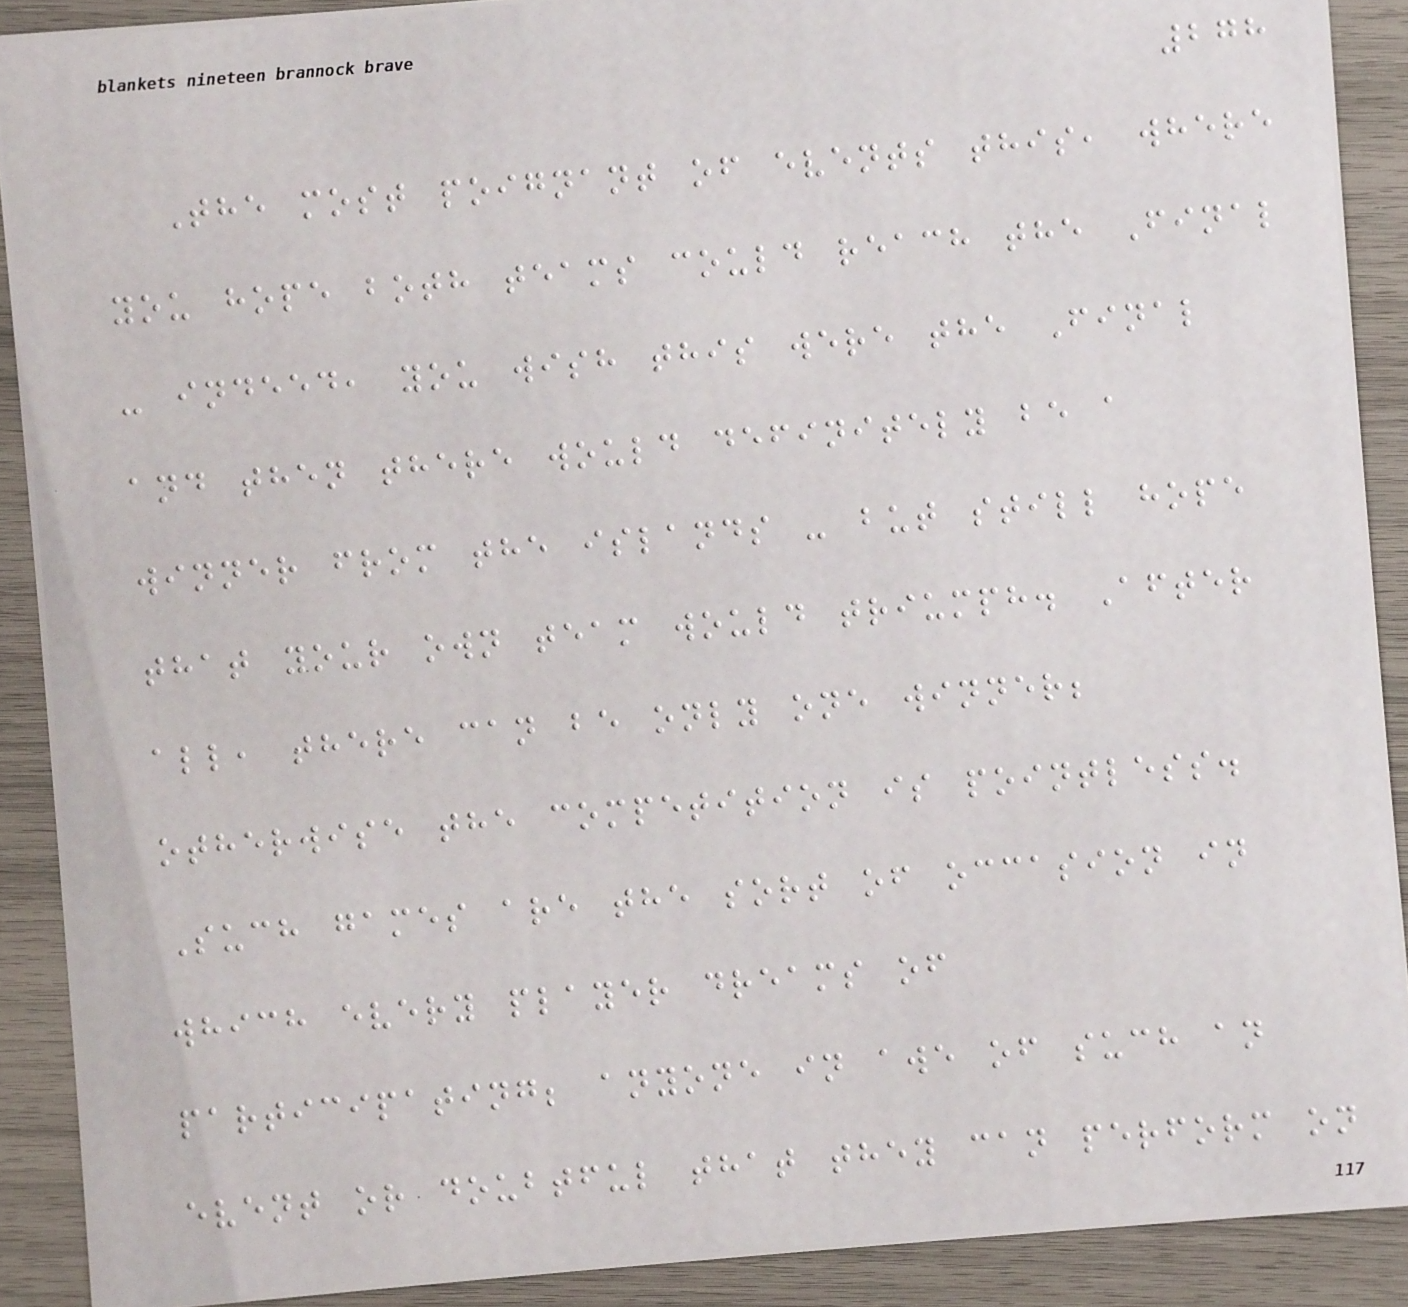278
The most poignant of events this, where
you hope both teams could reach the Final
- indeed, you wish this were the Final
and then there would definitely be a
winner from the islands - but still hope
that your own team would triumph. After
all, there can be only one winner;
otherwise the competition is pointless.
Such games are the sort of occasion in
which every player dreams of
participating; anyone in awe of such an
event or doubtful that they can perform on
